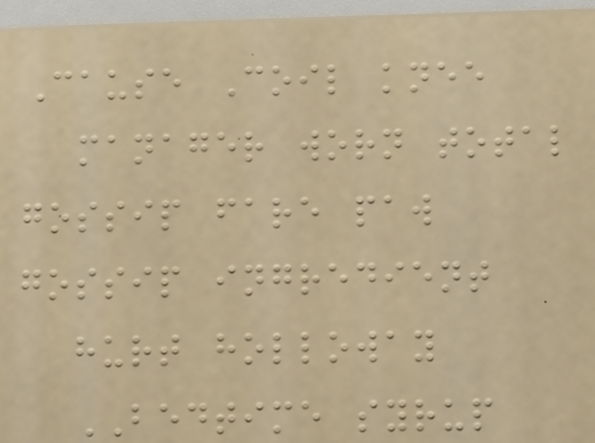Cause Coil knee
manager worn total
gossip fare paw
gossip ingredient
hurt holloway
BEDTIME syrup
